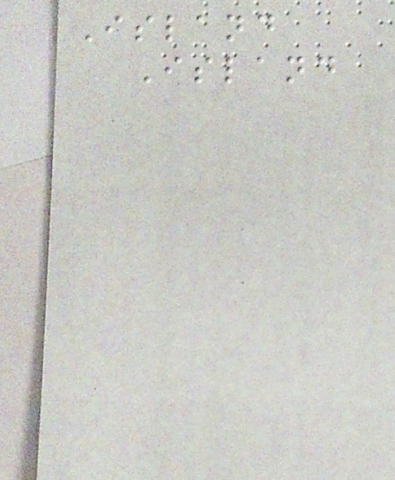Island
Island
